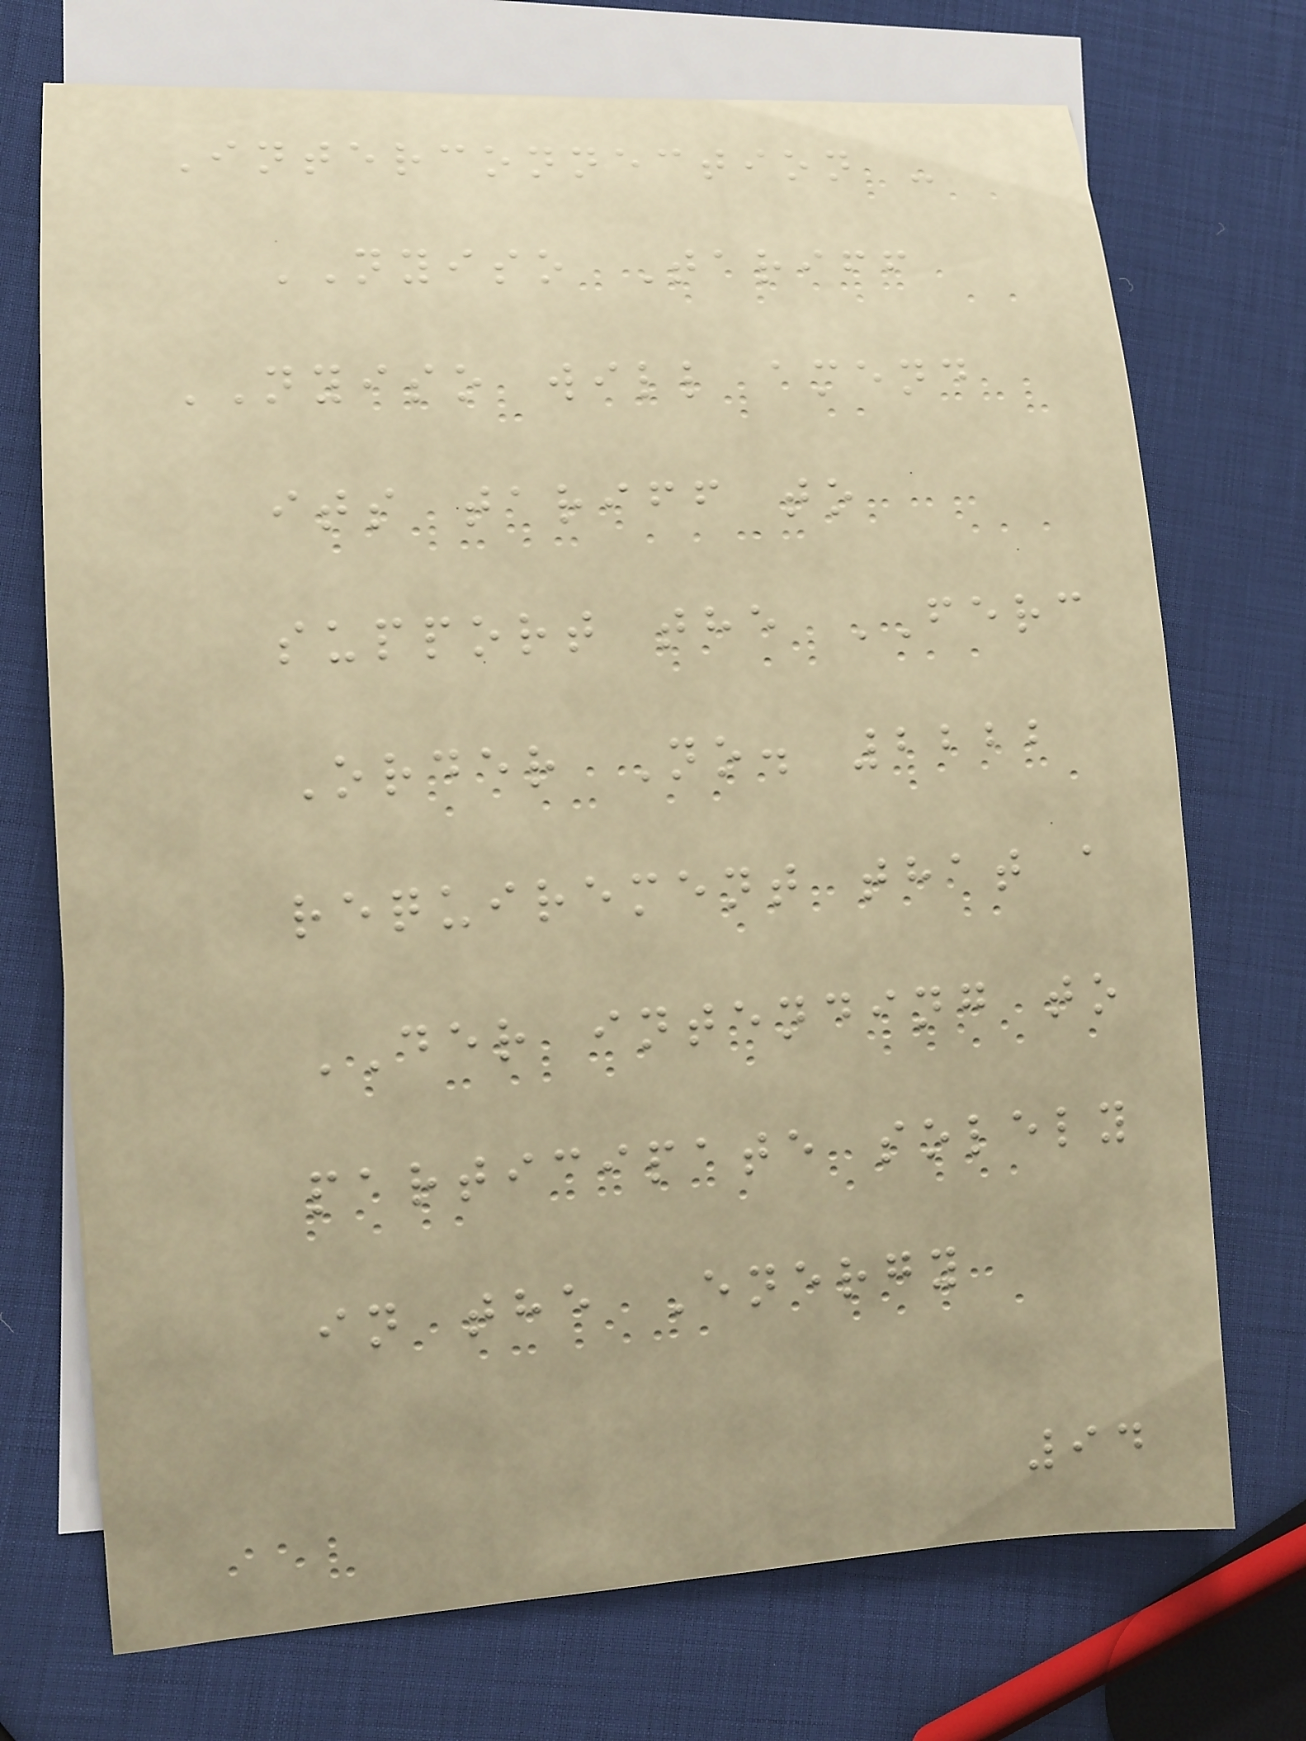Interconnection -
NYISO Tariff
NYISO will amend
its tariff to
support the FERC
Order No. 2222
requirement that a
DER intending to
participate solely
in the Energy
94
